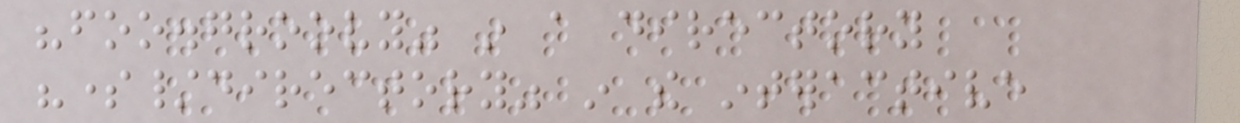"foo.groovy" in a directory
"some/directory" in the interactive
